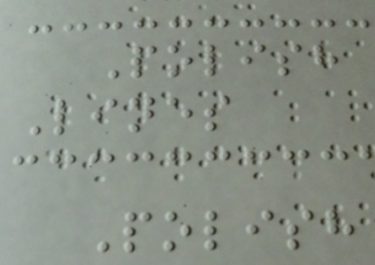Polish
Lines
Polish
